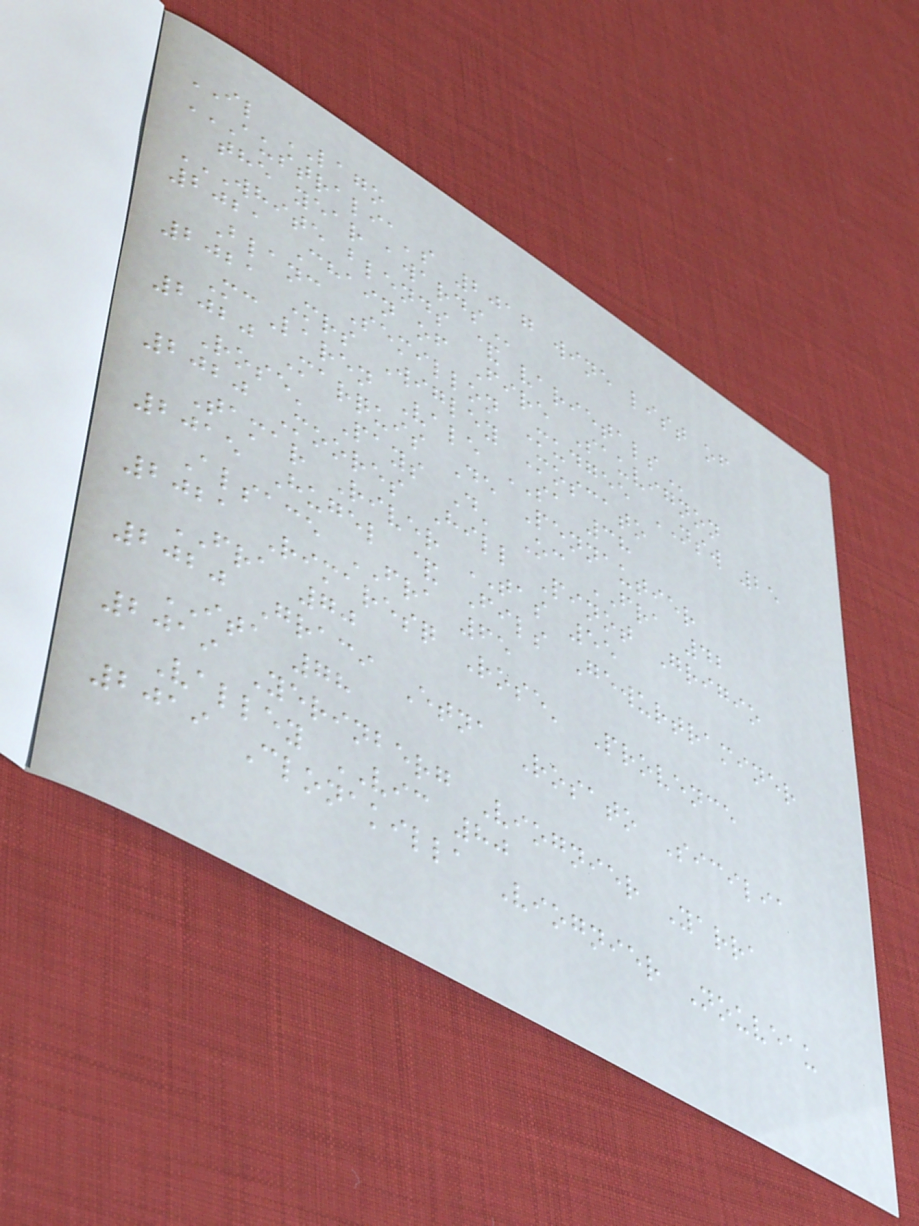IL LAGO
AUSTRALIA'S 2017 WINE LIST OF
THE YEAR AWARDS
WHITE BLENDS & VARIETALS
2021 Chain of Fire Sauvignon
Blanc Semillon Mudgee NSW 25
2021 Mrs Wigley Moscato
McLaren Vale SA 38
2020 Marquis De Pennautier
Rose' Pays D' Oc FRA 42
2020 Moores Hill Pinot Grigio
Tamar River TAS 55
2015 Hugel & Fils Gewurtraminer
Alsace FRA 65
2021 Rimaresq Rose' Provence
FRA 70
2020 Graci Etna Rosato Sicilia
ITA 78
2019 Yerinberg Viognier Yarra
Valley VIC 80
2019 Clonakilla Viognier Nouveau
